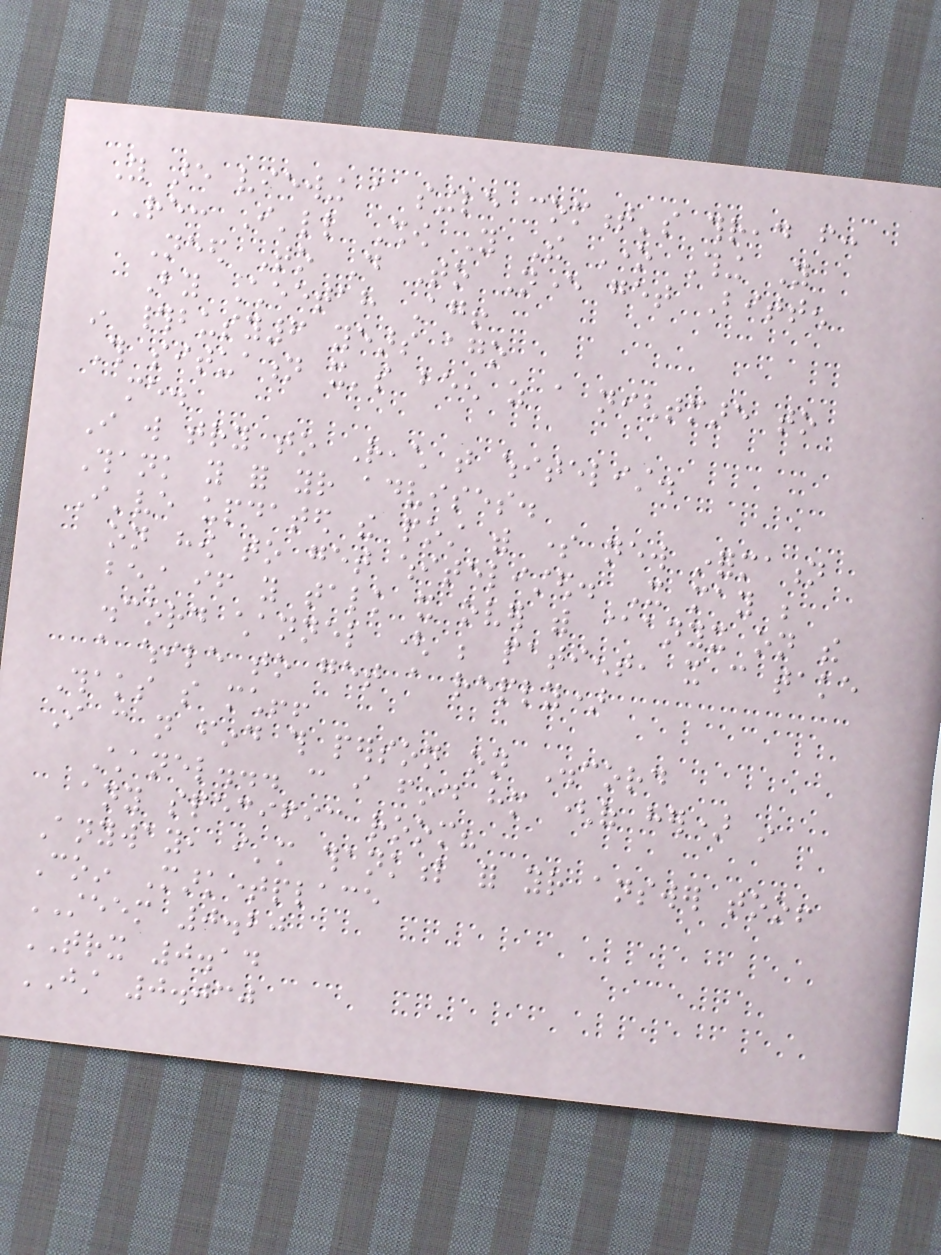You are viewing a single comment's thread from:
RE: I'll Show You The One Thing You
Need To Do To Never get Bitten
By Cheetah Again!
in #busy6 years ago
This situation it's been as a nightmare to
me.
I will try to Reach that whitelist.
Thank you for your advises.
I've updated the post with some new information
on how to get whitelisted. It may be
best if you talk it over with @anyx on the
discord channel ( be patient, it can take
a while to get a reply)
Thaks so much!!
I can not find this person on Discord
Chanel... can i find him (of her) in
any specific room?
Anyway, i'm thankful for your answer too!
Coin Marketplace
STEEM 0.20
TRX 0.14
JST 0.030
